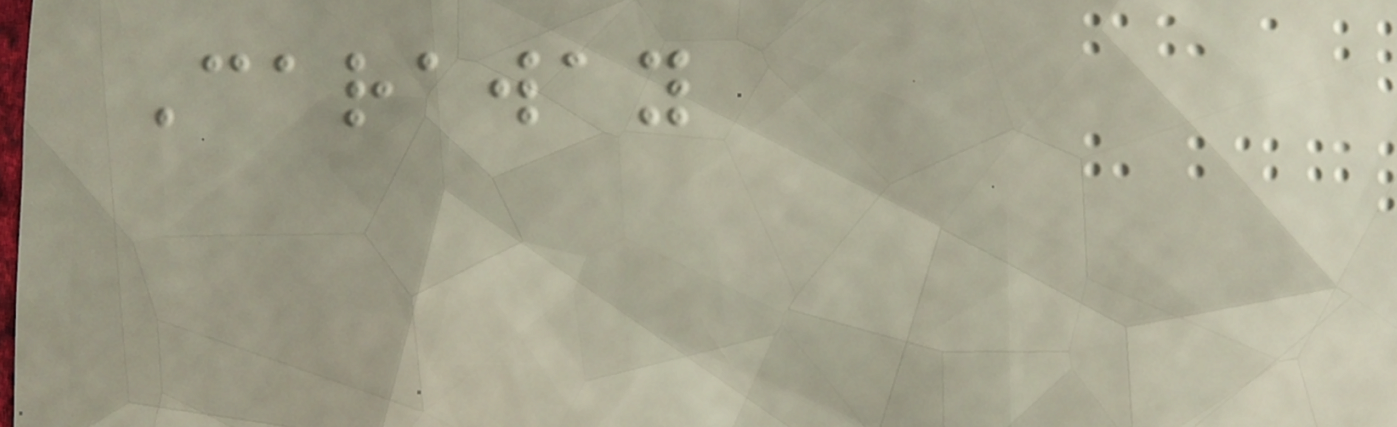Caraway
